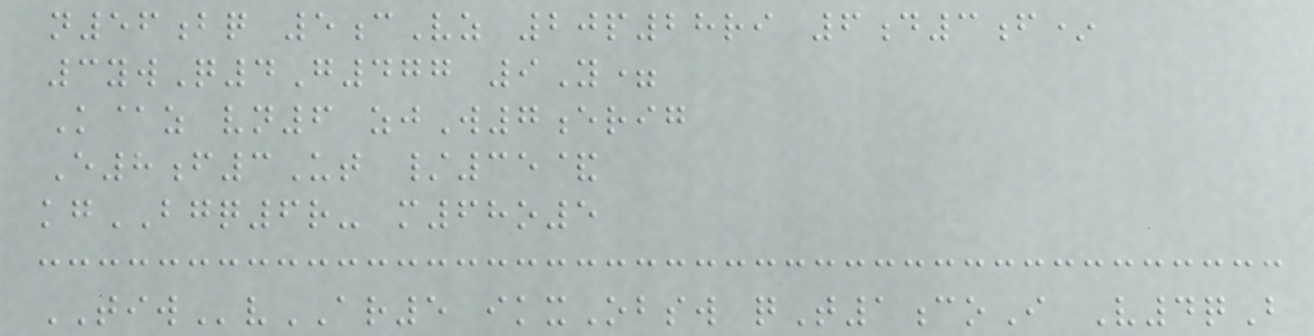n56bq 5cVz 20p28ri 6d3f*
3ywQ4G477 9Y=
K@z vn6 zjW7erig
E8f3Ut /35&
kgBGQ6r- m68o5
TIWvAR5 ikxObsw qT1coI V4qB
